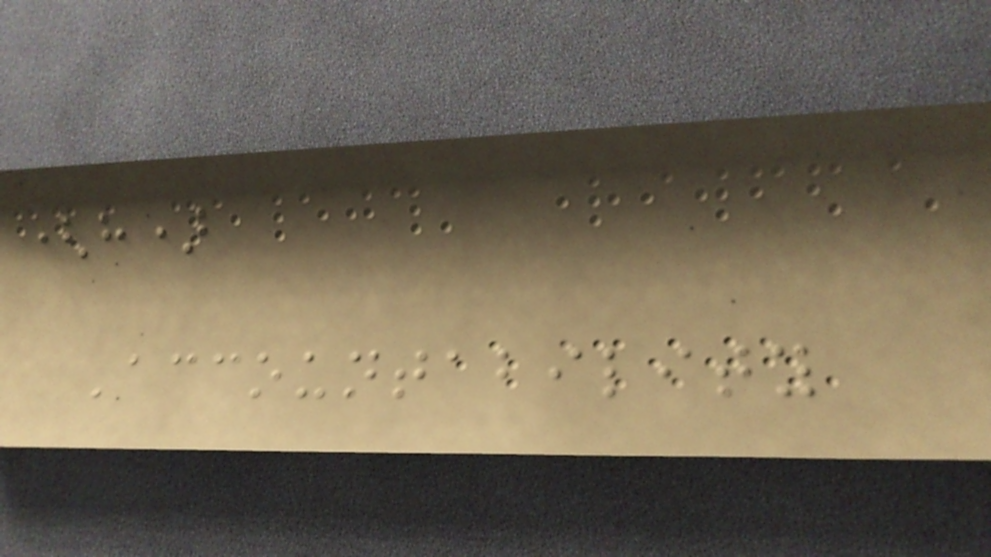(h)
Accountability
